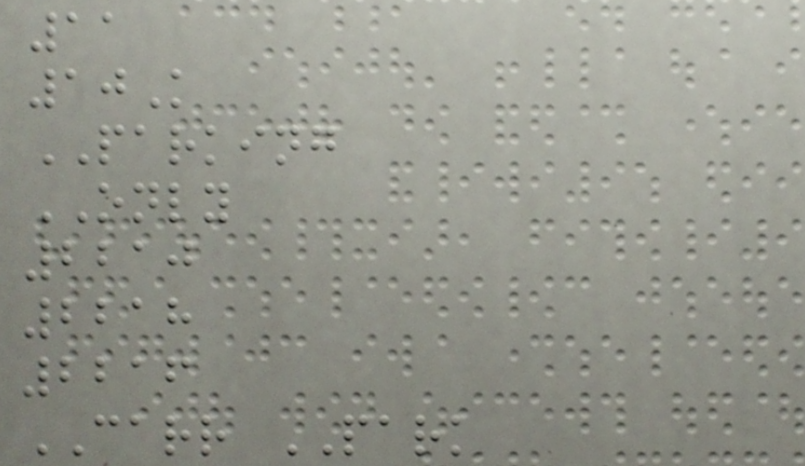11
10K
PARKING
ONLY
2210
2218
2216
CARR PARK
